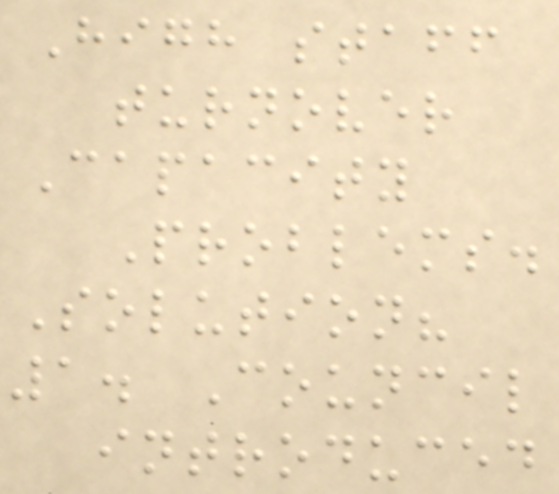High staff
turnover
Capacity
Problems.
Solution?
1. Council
introduced
